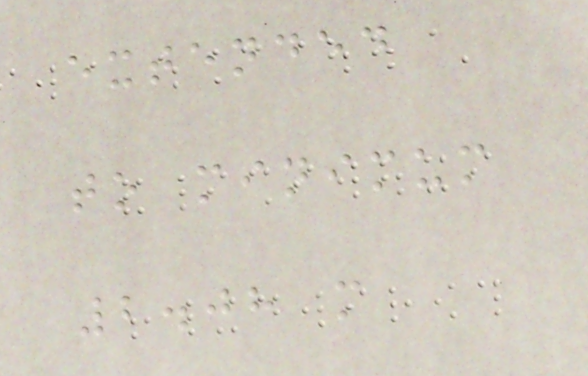extended
to minimum
2.08 m
